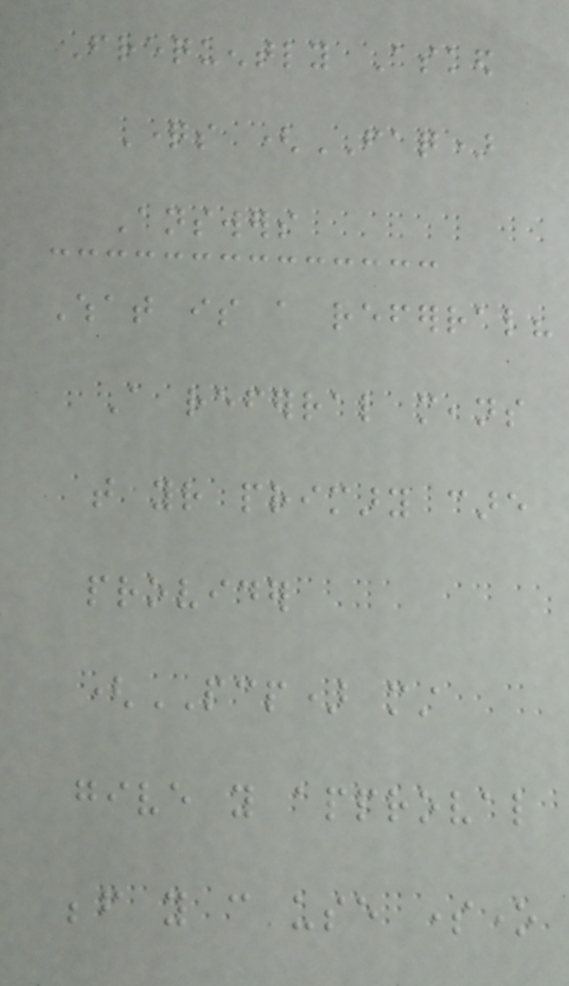Frequently Asked
Questions (FAQ)
Answers
What is a referral?
A referral means
that your primary care
provider
(PCP) must
give you approval
before you can use someone
